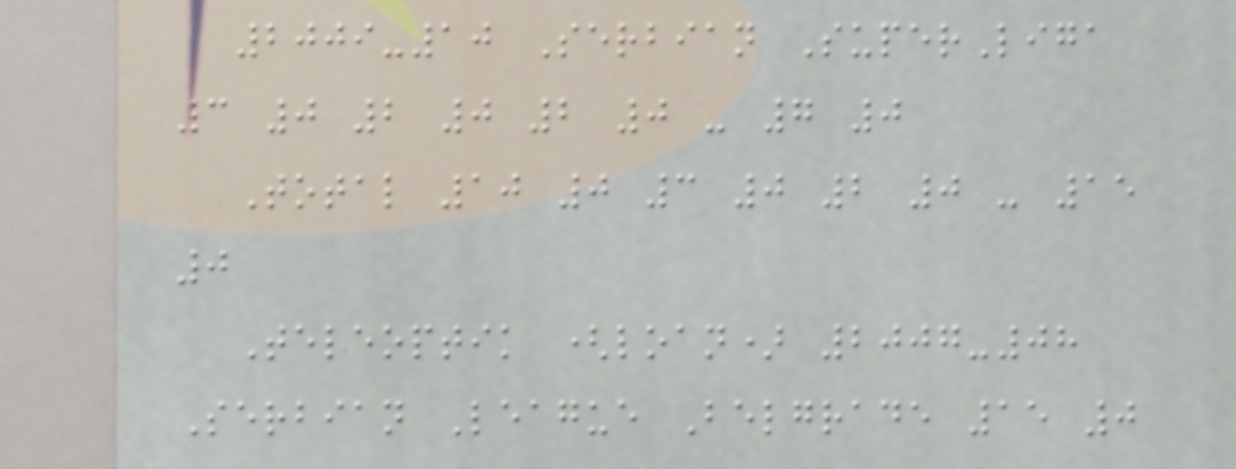2009-10 Serbian SuperLiga
3 0 2 0 2 0 - 7 0
Total 10 0 3 0 2 0 - 15
0
Teleoptik (loan) 2007-08
Serbian League Belgrade 15 0
